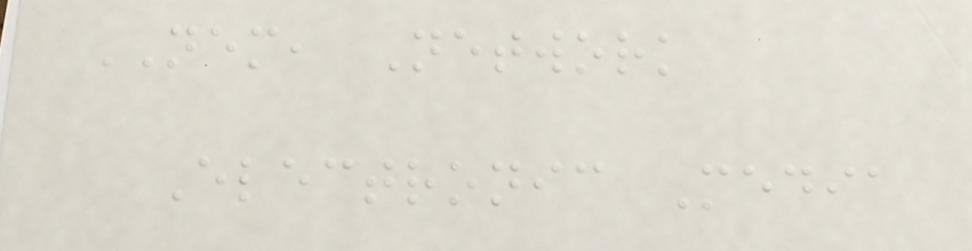NEM, Network
Electronic Media
